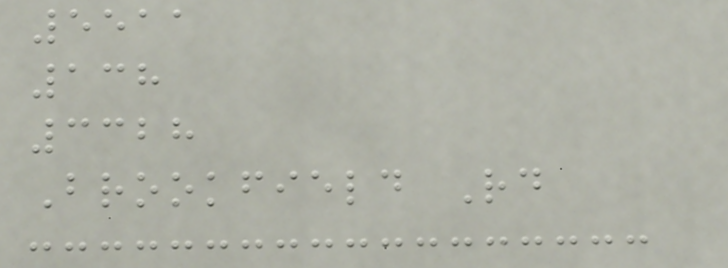5511
138
3328
Brookfield Rd
